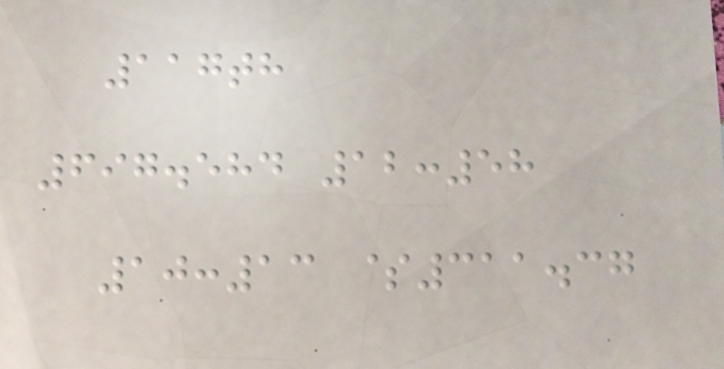117th
697.584 12:58
10:13 $311.37
